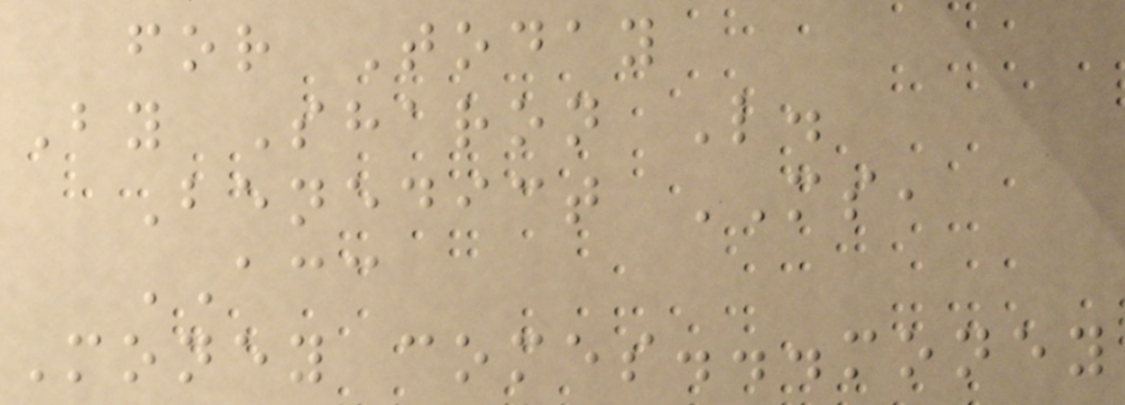for Today
By Sharon L.
Benedict MS,
ACC
Money comes...money
